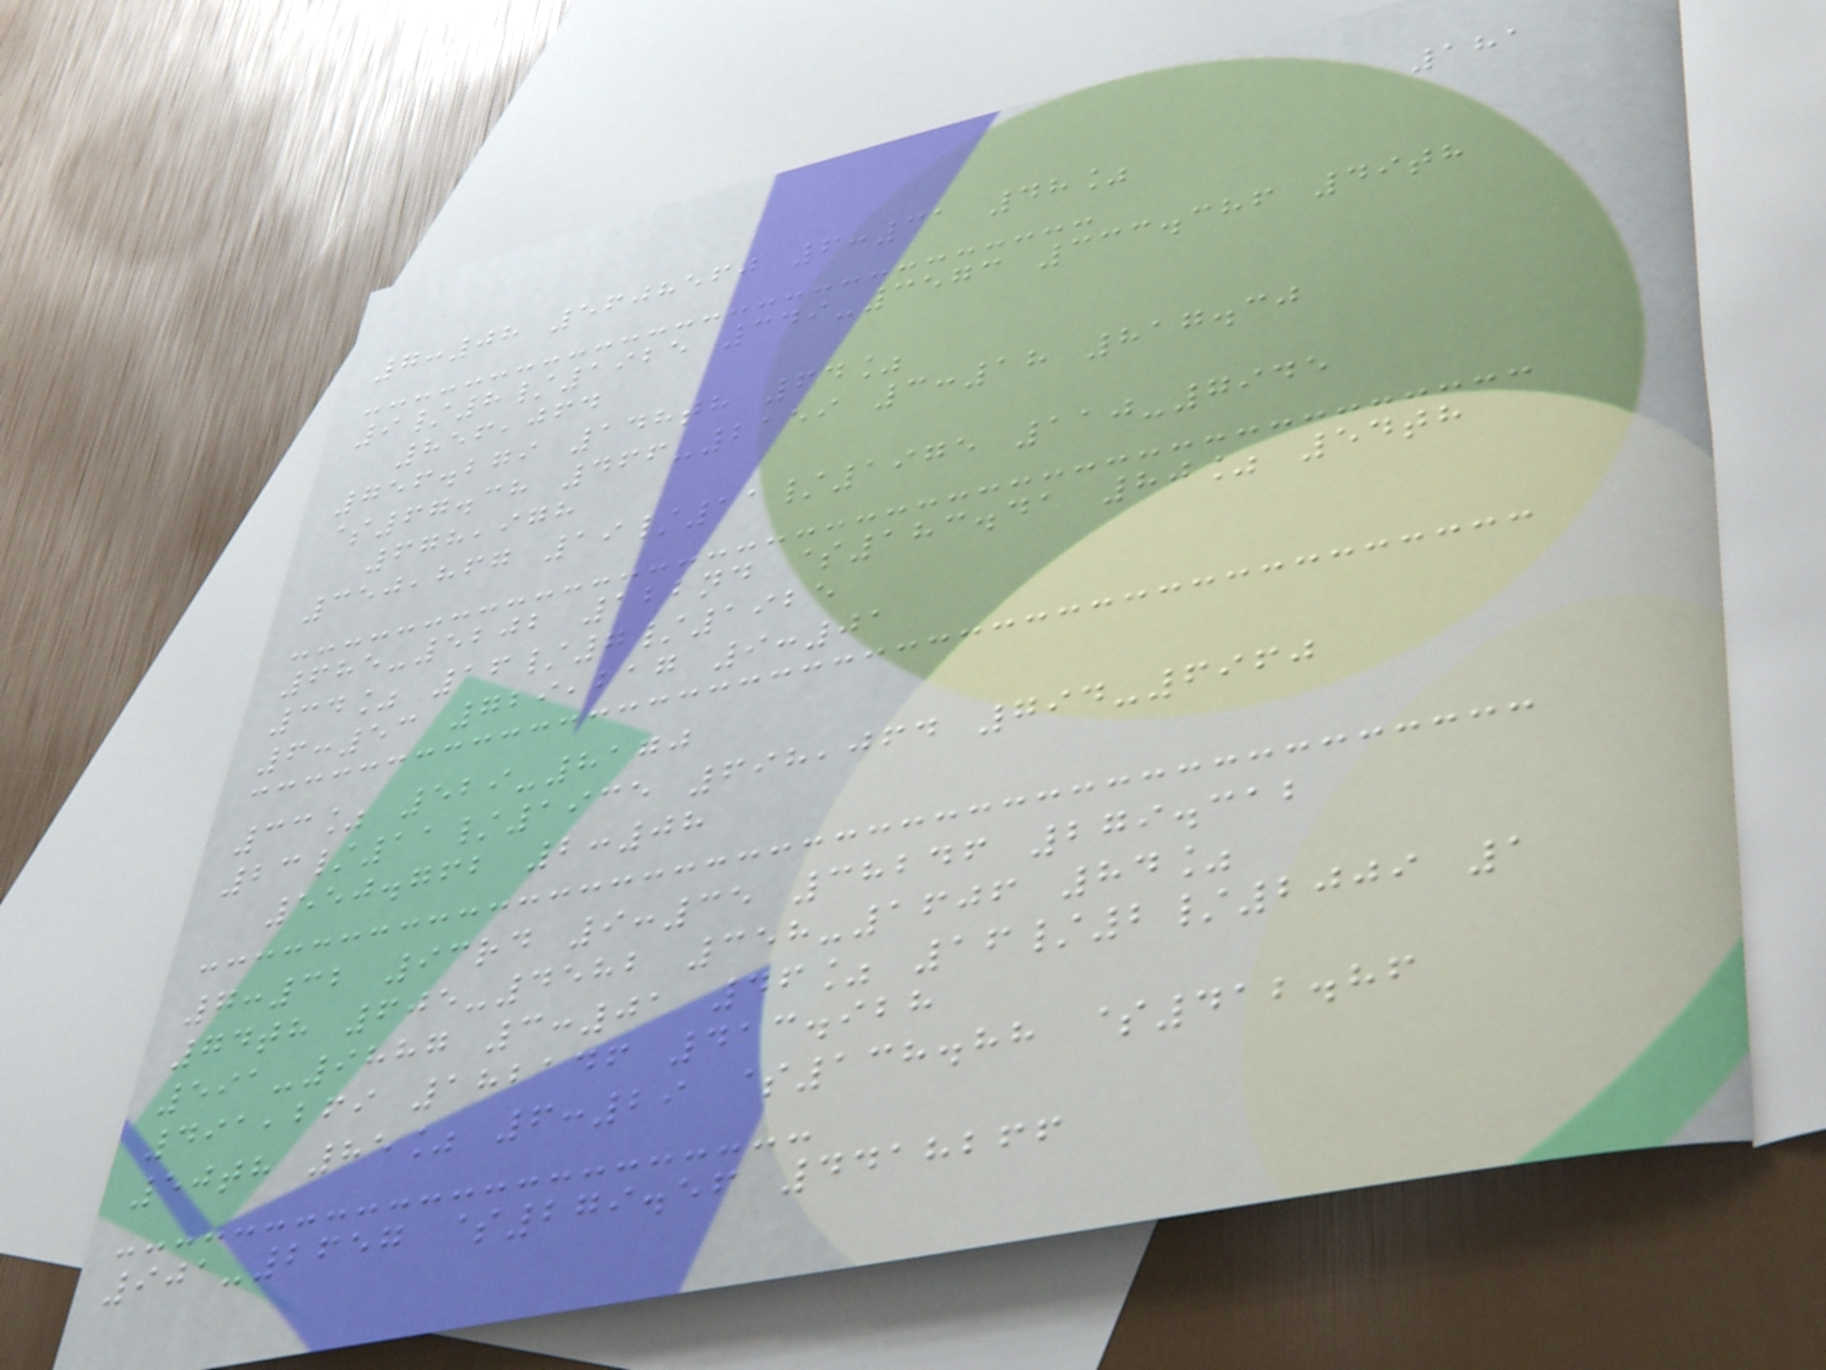181
7:08 5608560 6:31 48%
9/8/1925 349-3573 333.386 49th
856,064
756.279 148th 64%
$67.38 466-2159 3:18 817.30
678,978
350,867 19/11/1975 110-7945
685-5202 122nd $183.41 80% 54th
34% 16/7/1925
6:53 729,217 9:01
33% 529-8170
23/11/1935 698,064 794-6960
550.762 2:08
7:32 93rd 9:35 38246 279.312
74th 605-4582 358-1606 84%
591-9887 3:01 46% 16/2/2009 1
491,269 182146 413.928
50th 85% 6:29 $138.88 $412.86
901-2657 $279.56 4418266
